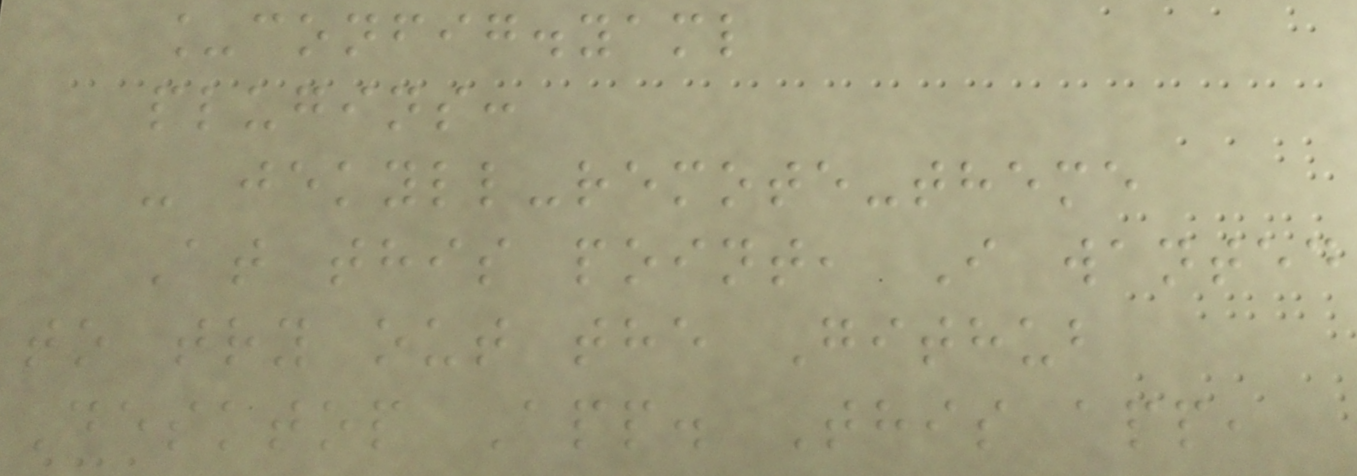_config.yaml
plugins:
- jekyll-remote-theme
At this point, I wanted
to try out the Github
Desktop App. This app,
